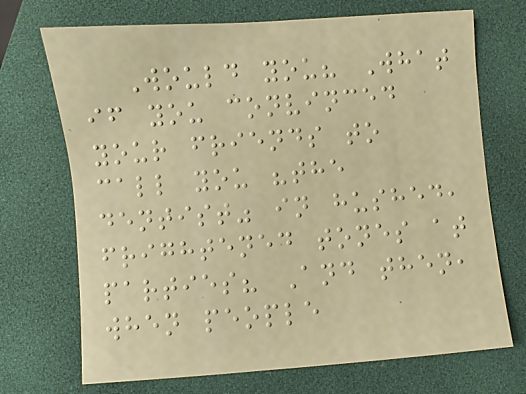Would you? What
if you convinced
your friends to
call you "the
dentist" in hushed,
frightened tones at
parties? And then,
when people
